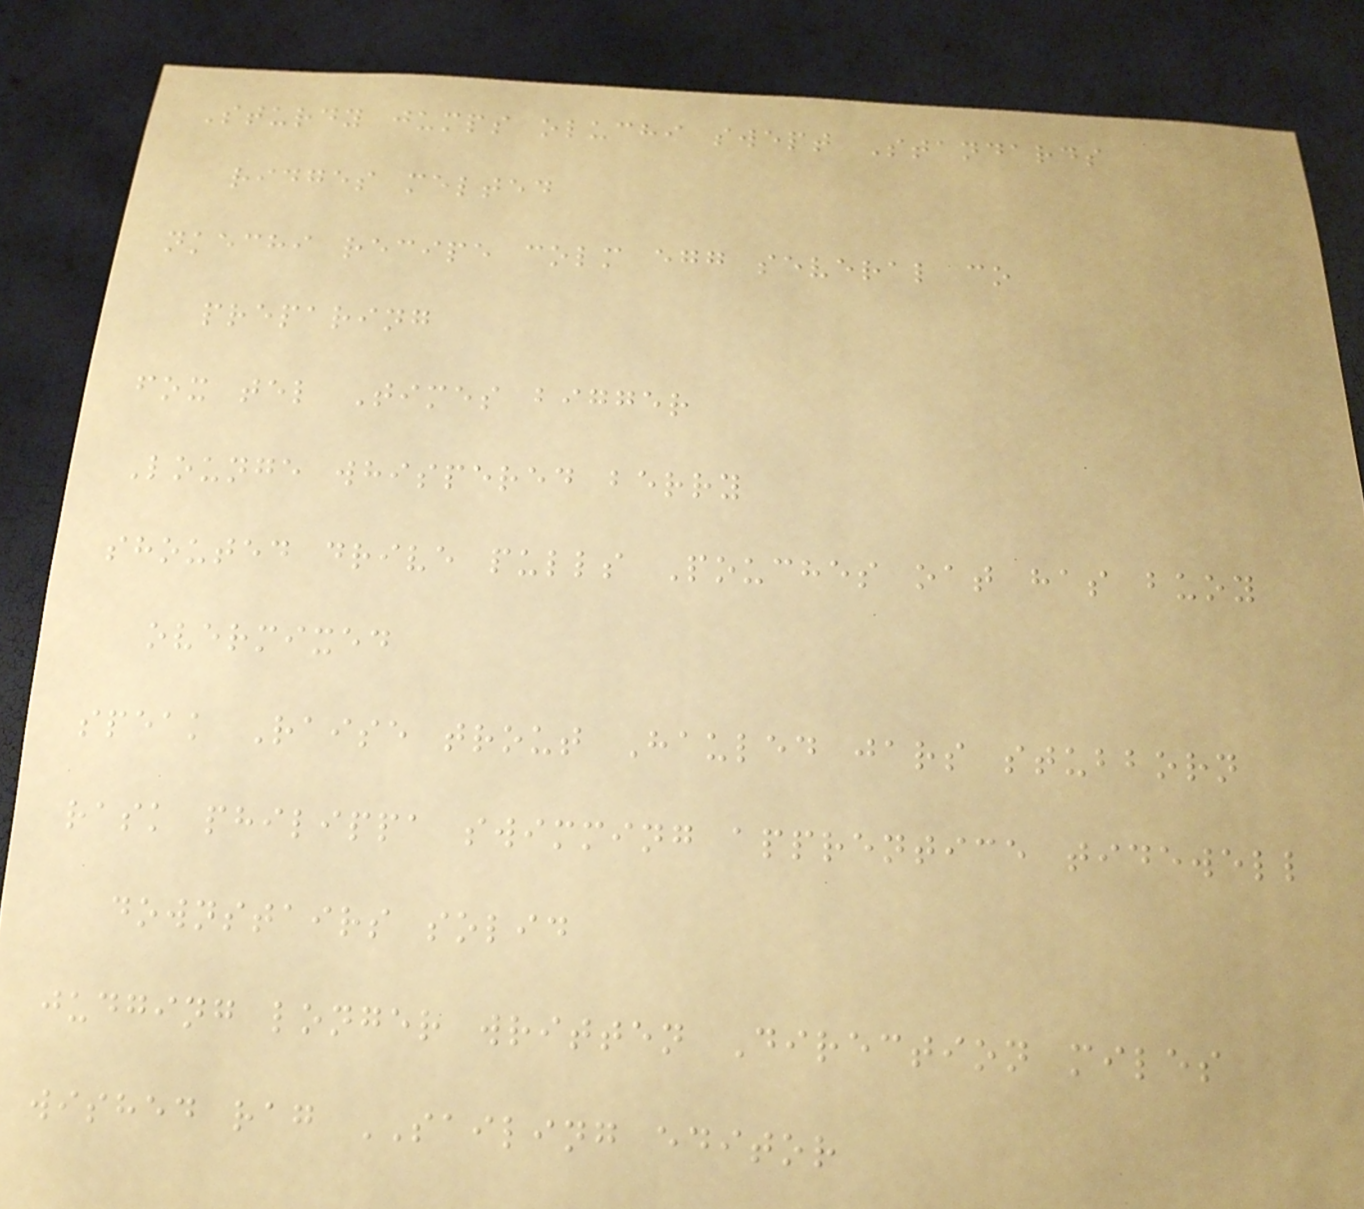Sturdy jumps oluchi swept Standards
ridges melted
nkechi recipe colm egg several co
preparing
fox tel Times bigger
Lounge whispered berry
shouted drive pulls Pouches oat has buoy
overmixed
speak Raise trout Hauled jars stubborn
rask philippa swimming apprentice tidewell
downstairs solid
judging longer written Direction miles
wished rag SAILING editor
